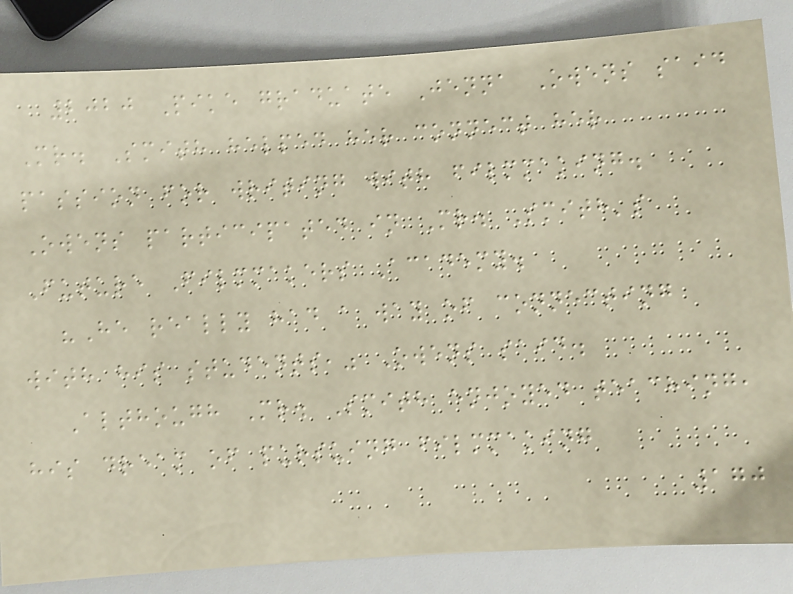2020 Pike graduate Jenna Owens said
Mr. Smith helped her connect her
passion for writing with filmmaking.
Owens participated in Mr. Smith's
Future Filmmakers Academy.
"He really had a way of connecting
with his students," Owens said.
Although Mr. Smith enjoyed teaching,
his dream of pursuing filmmaking
170
